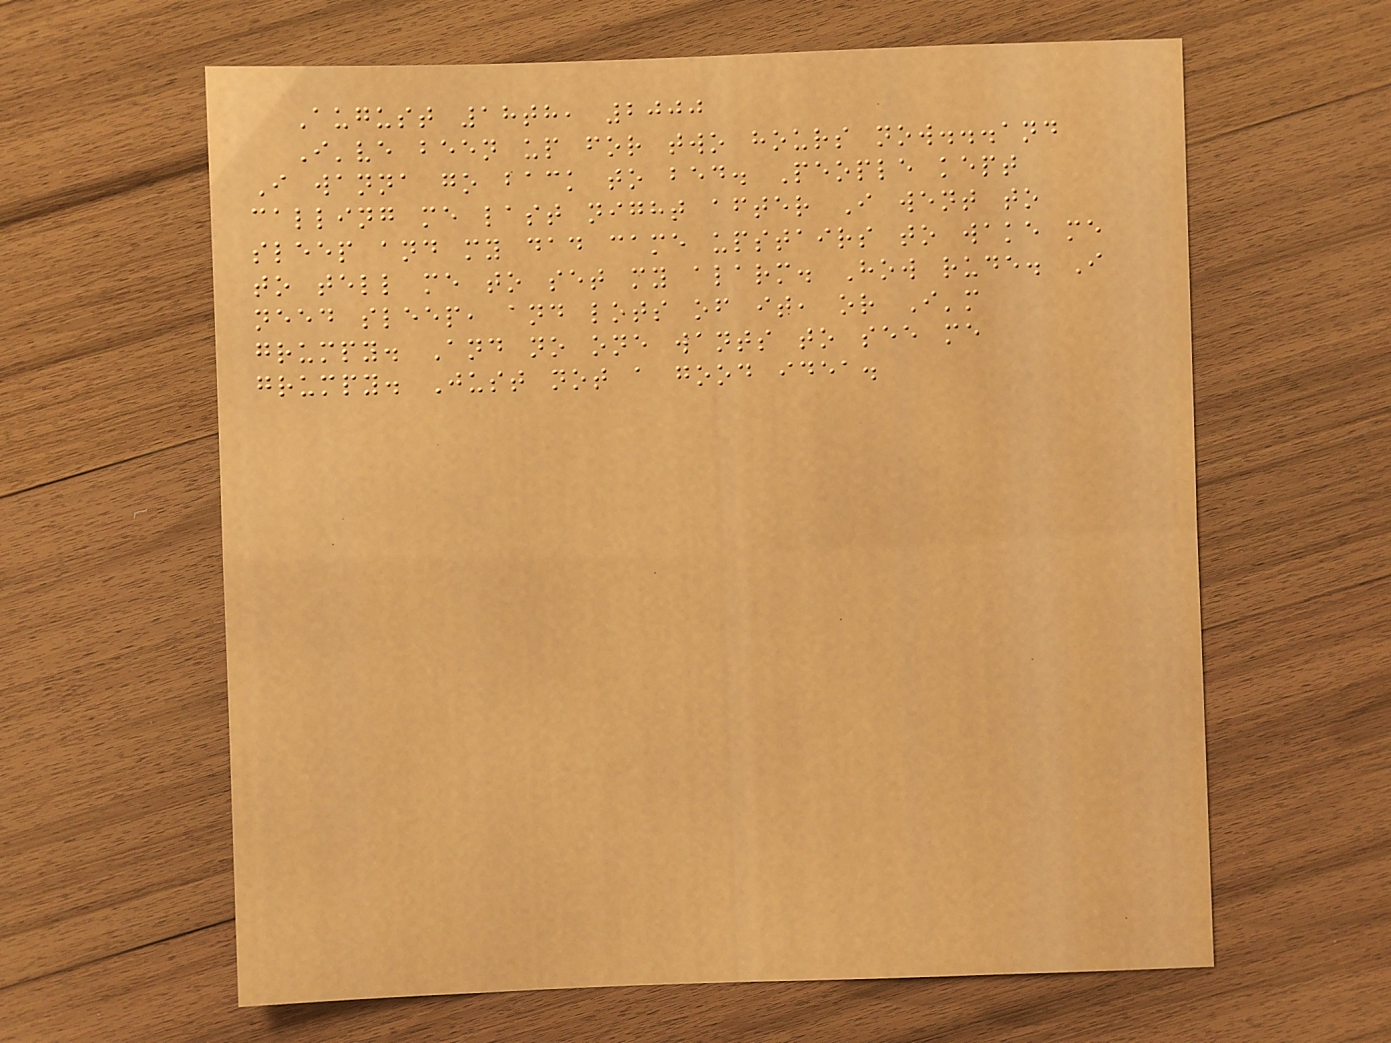August 18th, 2000
I've been up for two hours now...and
I wanna go back to bed. People kept
calling me last night after I went to
sleep and my dad came upstairs to wake me
to tell me to set my alarm. How rude. I
need sleep, and lots of it, or I'm
grumpy. And no one wants to see me
grumpy. Just not a good idea.
